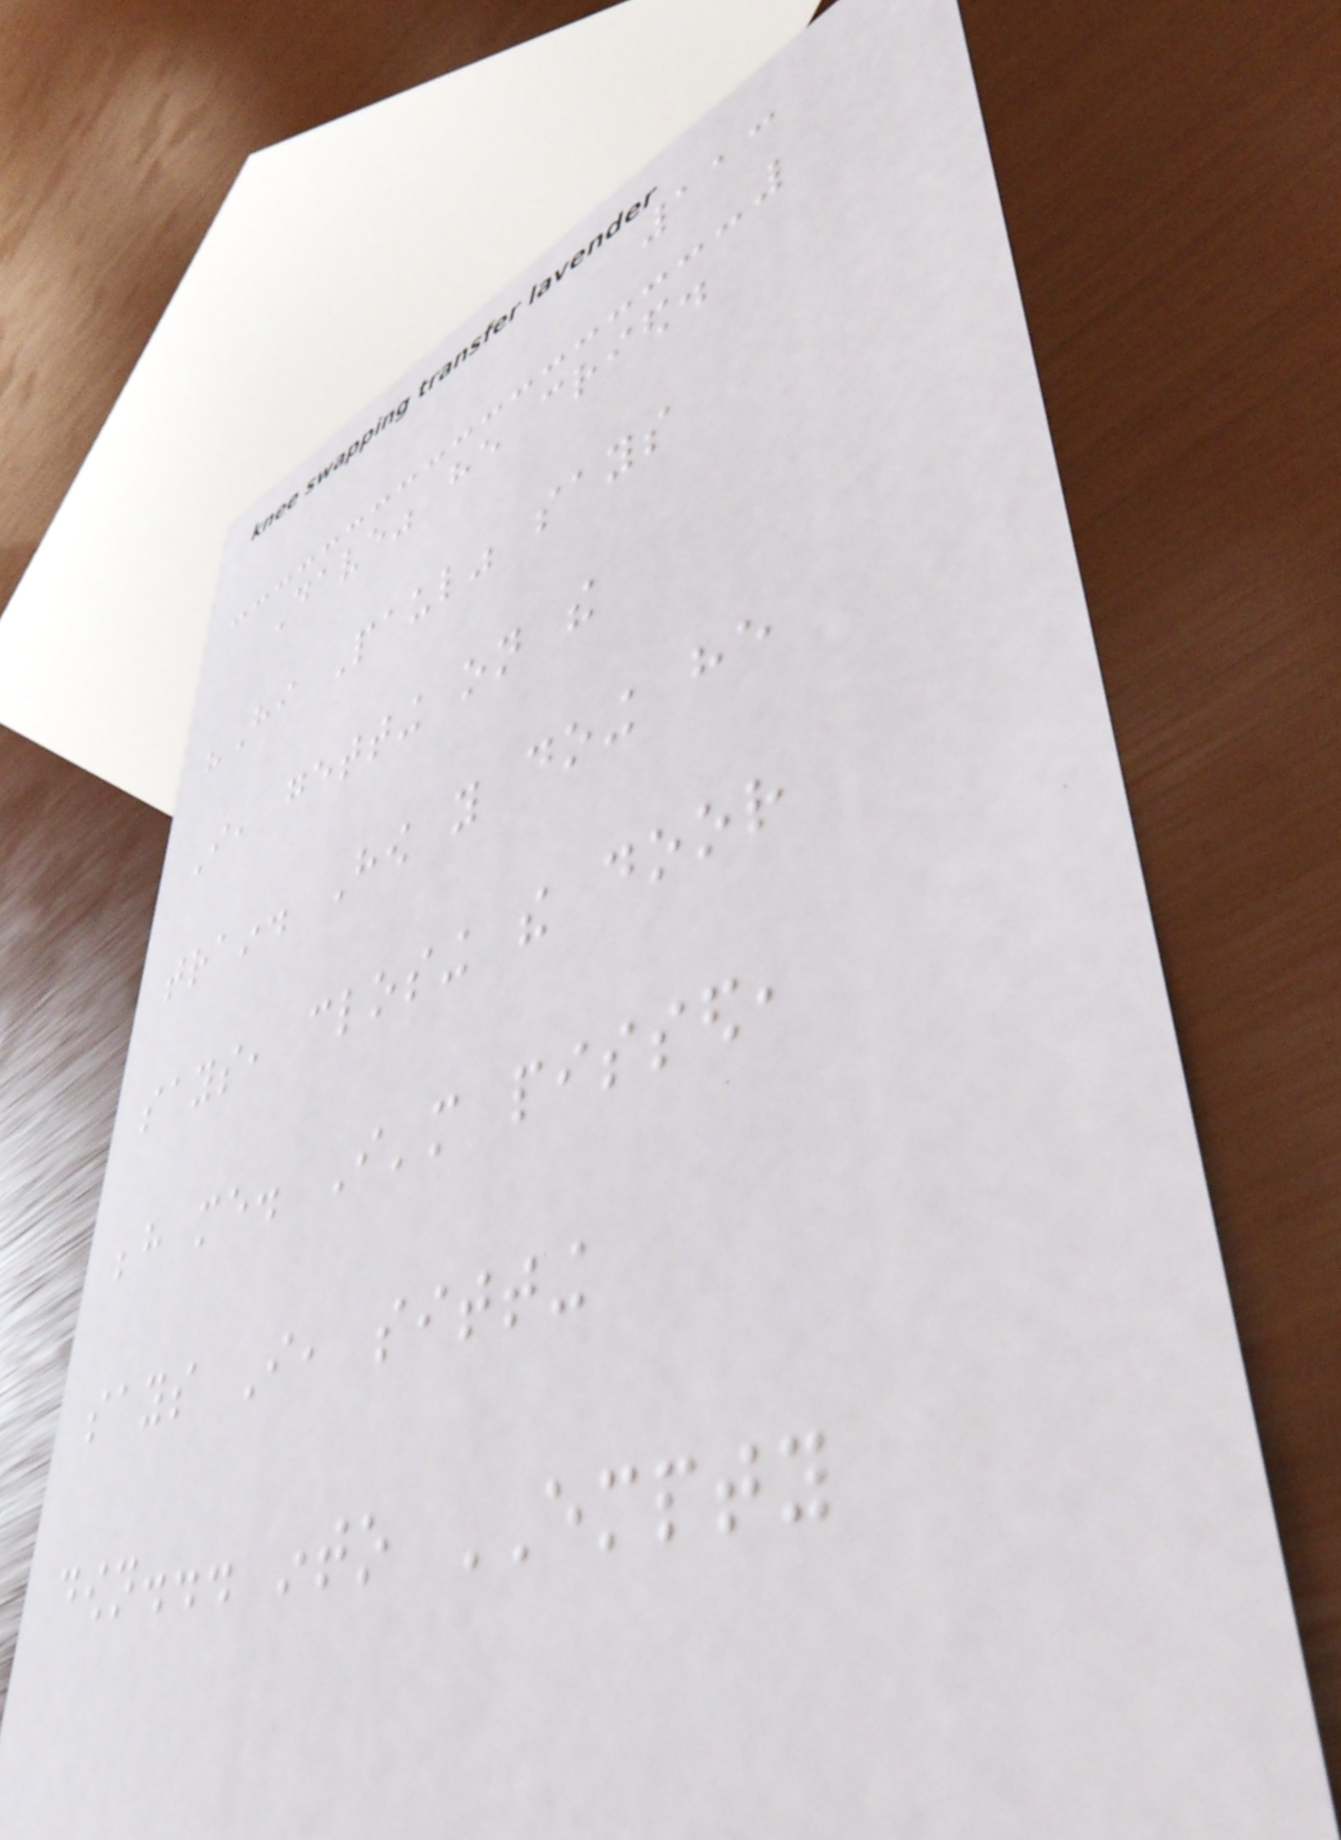113
Dave" he cried.
"Hi Paul" says
I, getting on the
train. How you doing he
says, closing the door
behind me. I'm pissed,
says I, sitting
down... into EMPTY
